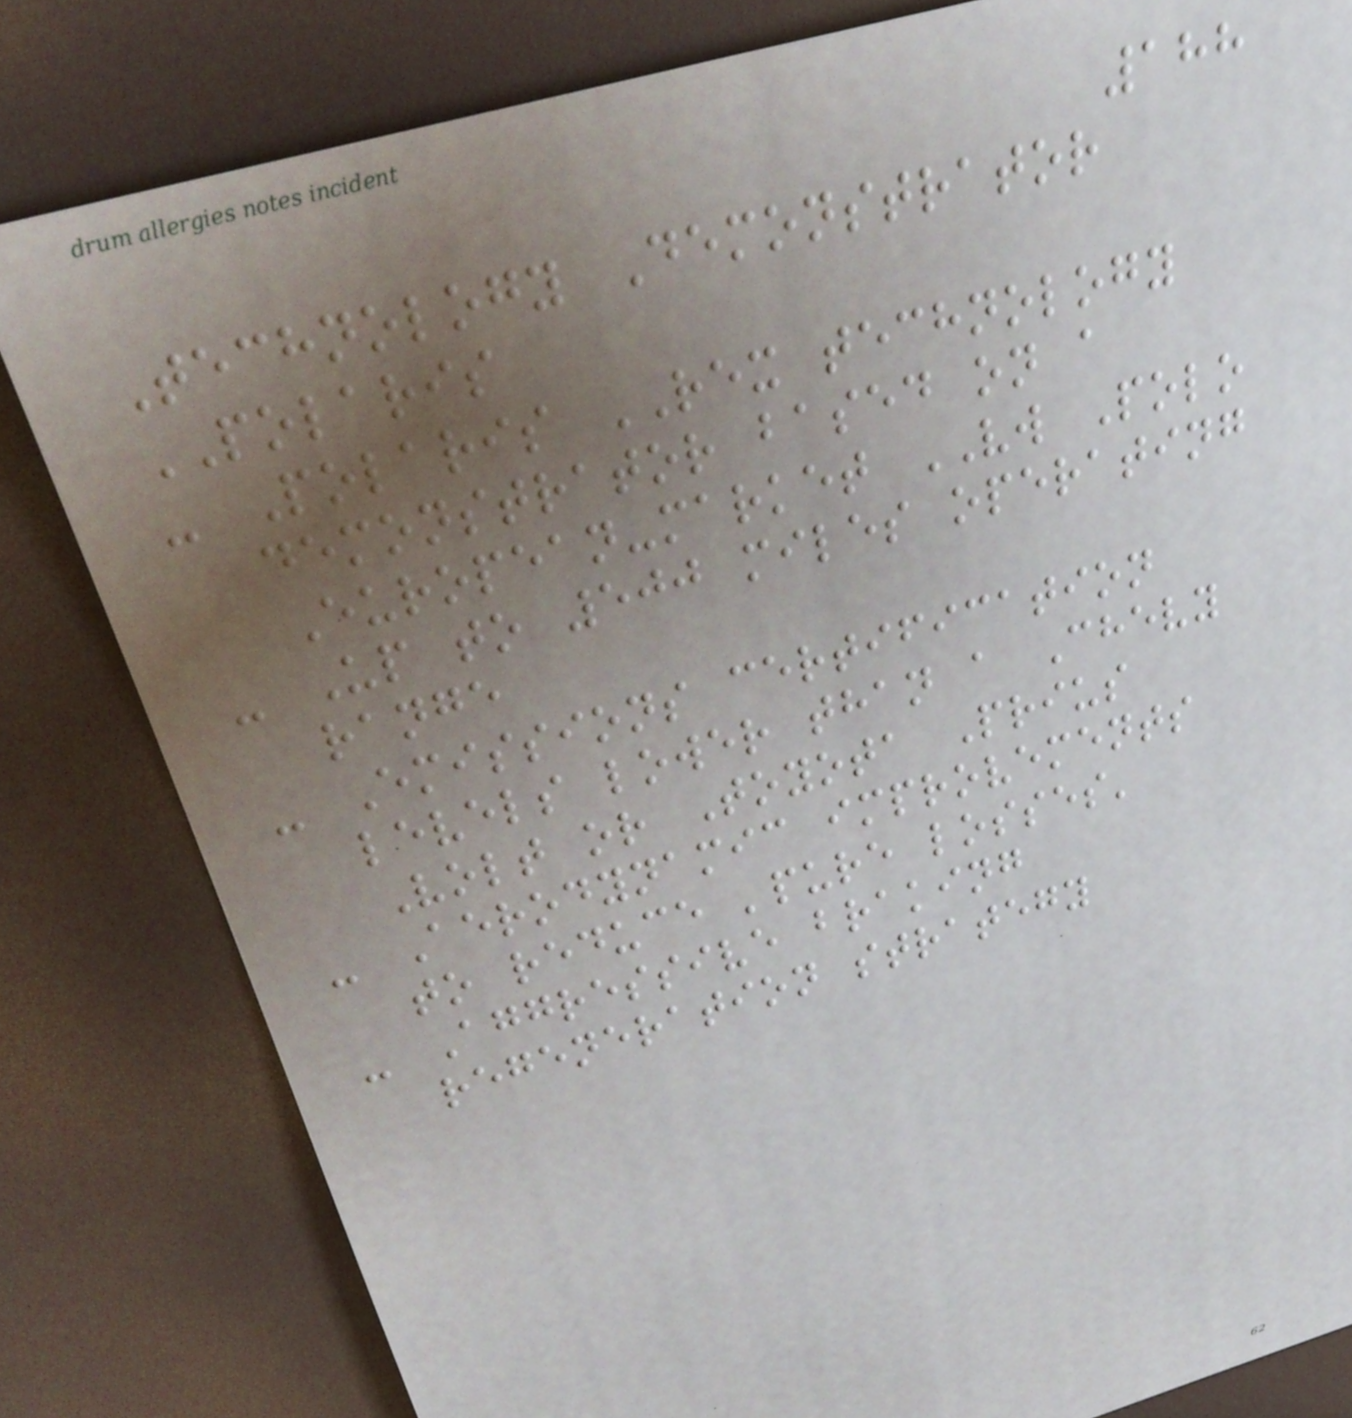188
Technology Demonstrator
POLARIS
- Polaris REX technology
demonstrator based on a
European-market VW Polo
- Up to 500 miles operating
range
- Emissions certification
levels lower than a Chevy
Volt or Toyota Prius
- Aerodynamic improvements
to reduce 'pure losses'
- Aggressive braking
regeneration strategy
